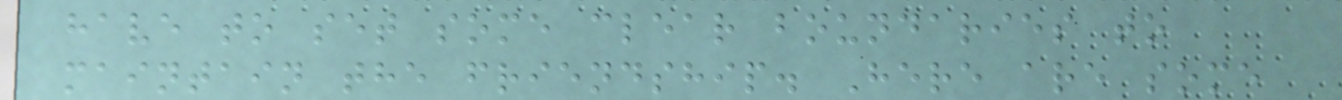have to set some clear boundaries to
maintain the friendship. Here are some
